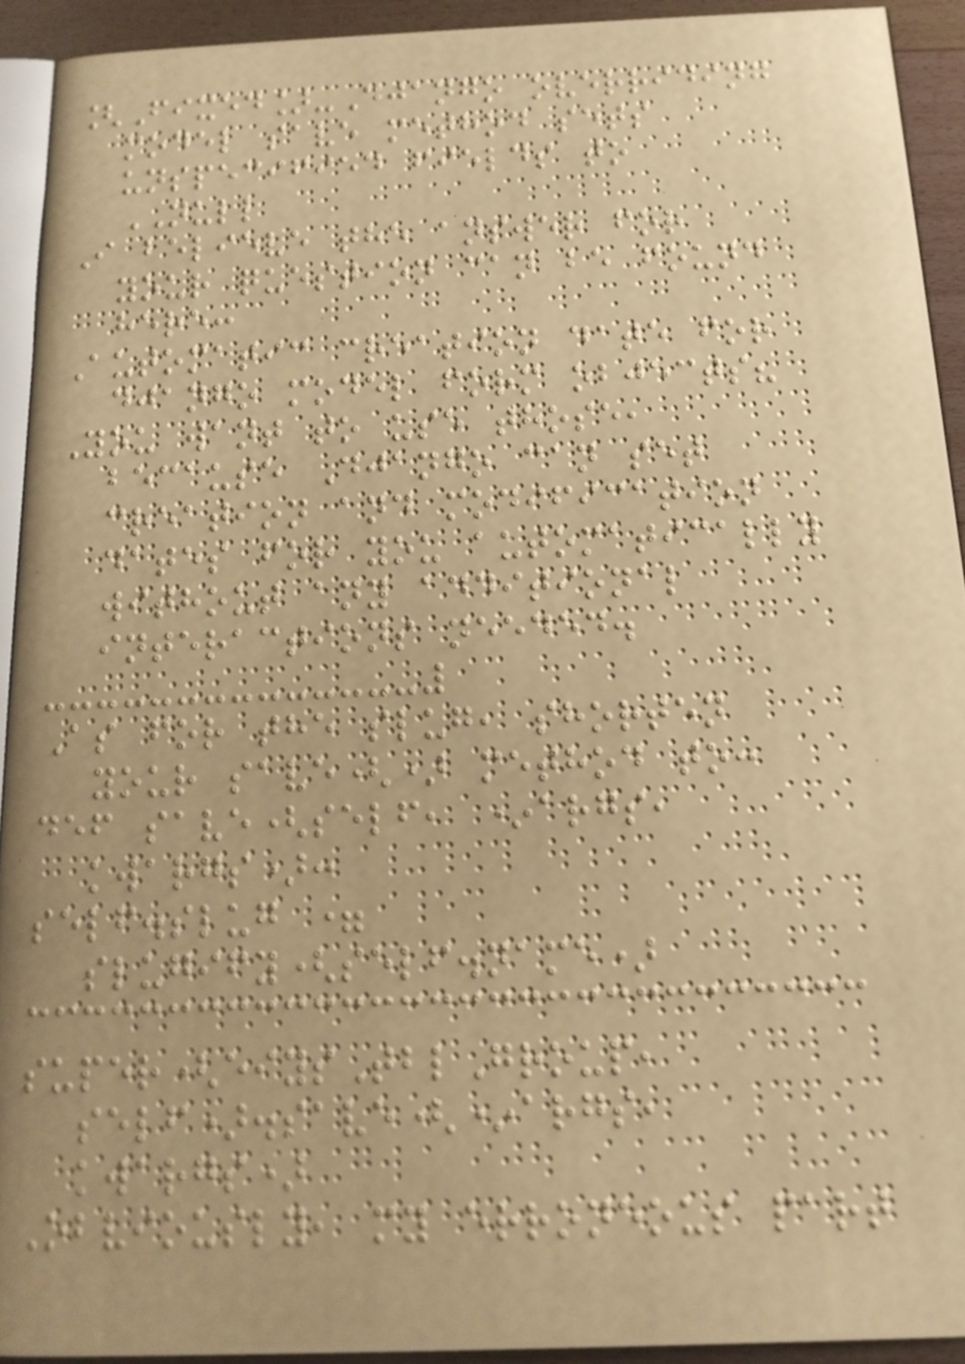[Fixed]-Django overriding
model save method sets
unspecified fields to
NULL
I believe the answer for
your question can be found
here:
Automatic creation date for
django model form objects?
You want to use those,
because Django can set
creation and modification
dates for you automatically
without any additional
interactions needed.
As for the slug, shorten
your save() method to:
def save(self, *args,
kwargs):
self.slug =
slugify(self.name)
super(eiysTblGroup,
self).save(*args,
kwargs)
Obviously, my erroneous part
